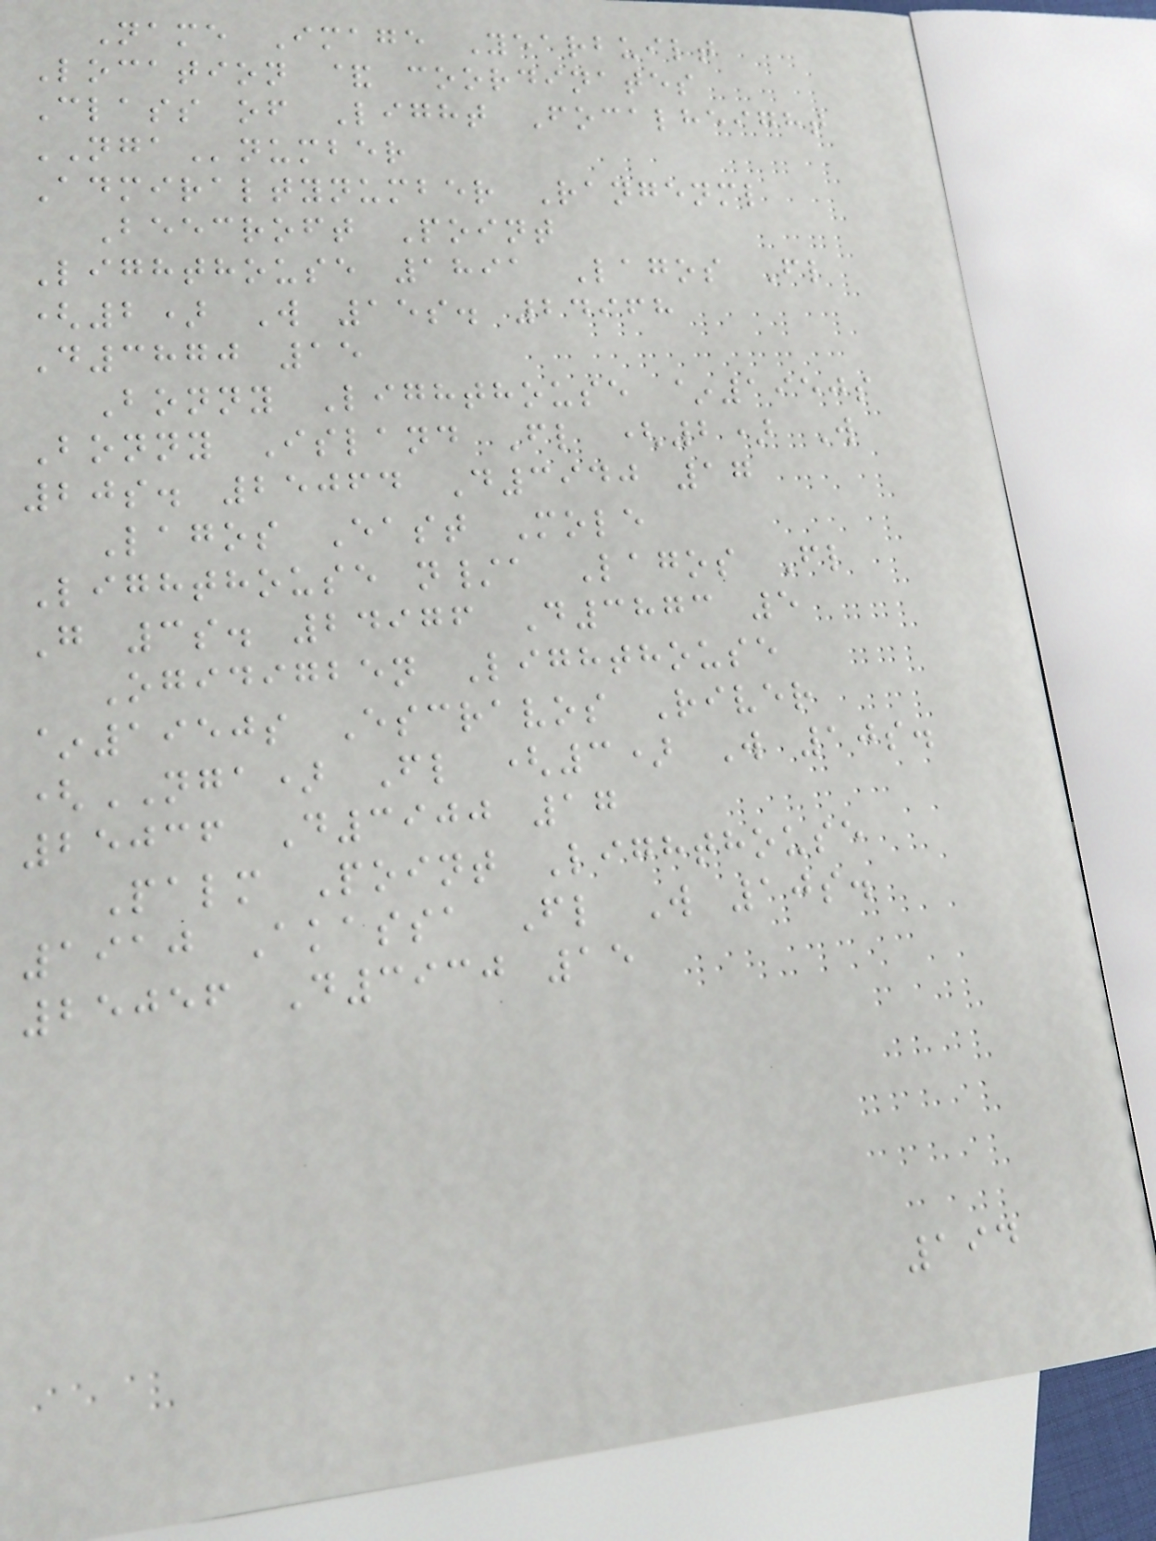Name Image Yearbuilt
Location & coordinates
Class of Light Focalheight
NGAnumber
Admiraltynumber Rangenml
Beecroft Point
Lighthouse 1891 Lagos Fl
(2) W 15s. 24968
D3870 15
Bonny Lighthouse ~1950s
Bonny Island Fl (2) W
20s. 25064 D3940 17
Lagos East Mole
Lighthouse n/a Lagos Fl
G 3s. 24976 D3873 5
Ogidigben Lighthouse
~1950s Escravos River
(NGA) Fl (3) W 10s.
25036 D3900 17
Palm Point Lighthouse
1910 Akassa Fl W 10s.
25056 D3930 15
194
